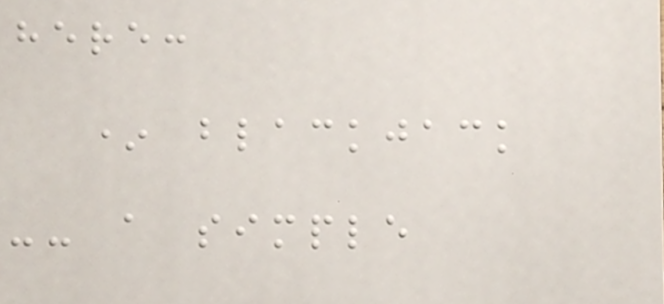here:
* blackjack
-- a simple
